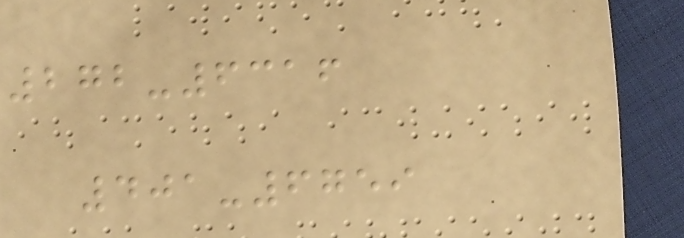272-6316
401-6759
